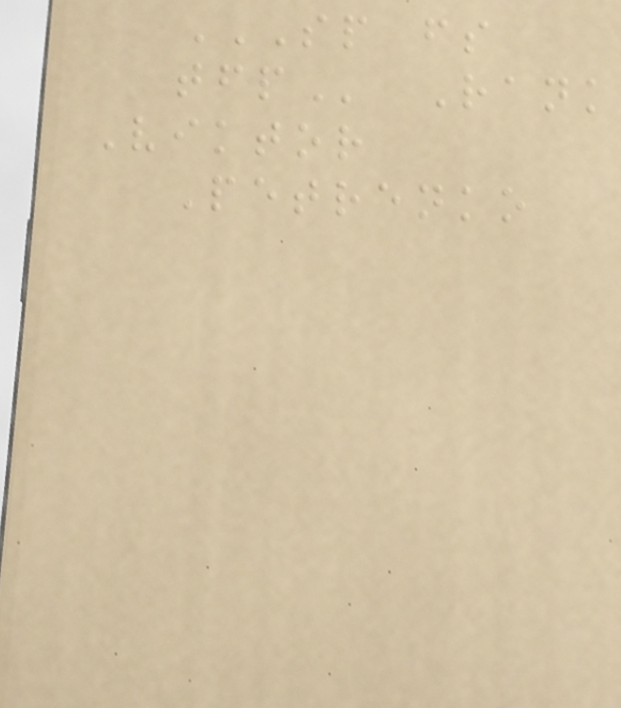SP FS
TFP Rank
Viktor
Petrenko
